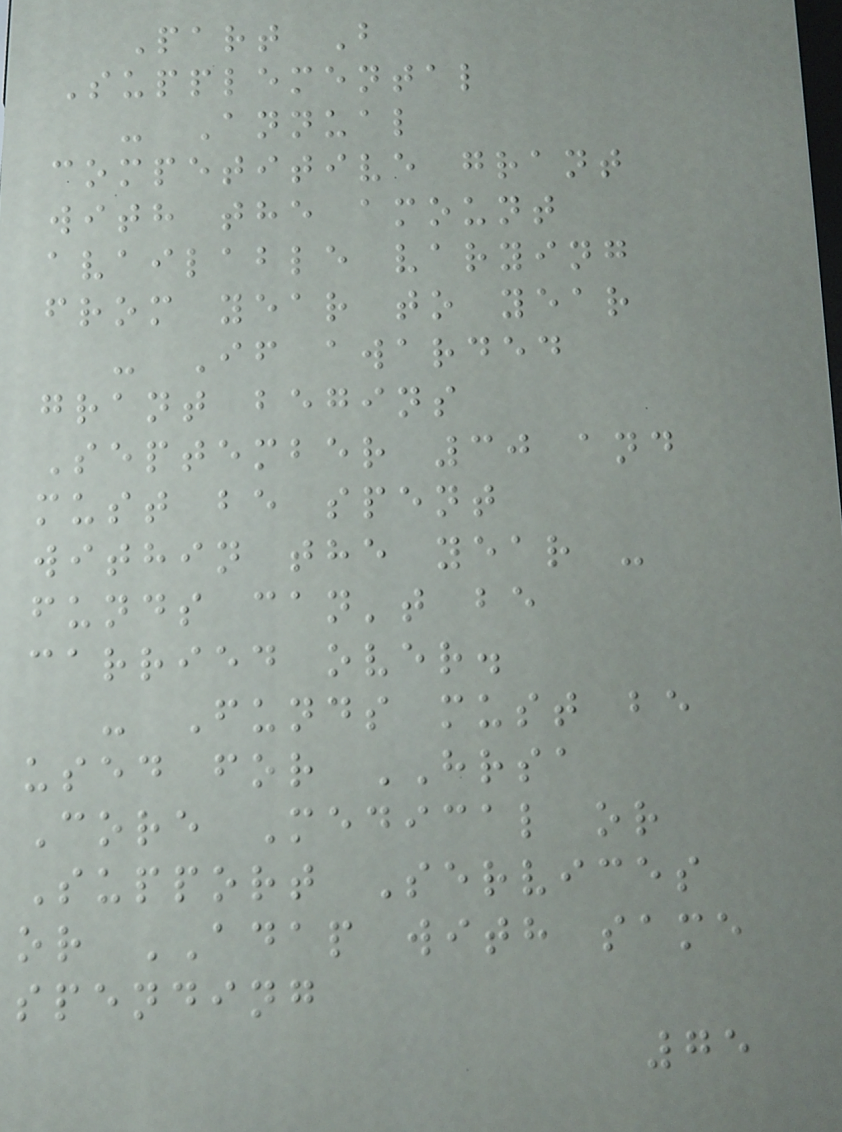Part B
Supplemental
- Annual
competitive grant
with the amount
available varying
from year to year
- If awarded
grant begins
September 30 and
must be spent
within the year -
funds can't be
carried over.
- Funds must be
used for HRSA
Core Medical or
Support Services
or ADAP with same
spending
75
